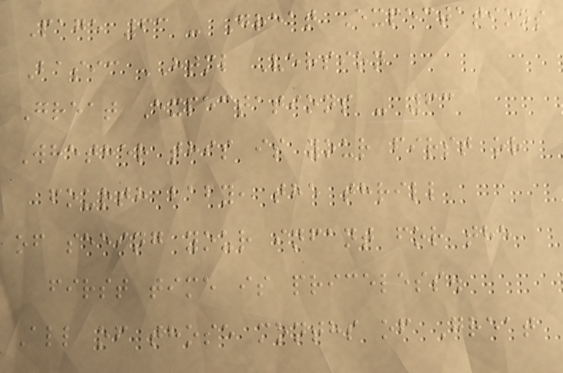Page 63 - Great Expectations
Basic HTML Version
Great Expectations - 63
Whether this is your first or
fourth baby, the thrill
of seeing your infant for the
first time is priceless.
All of those months of Great
